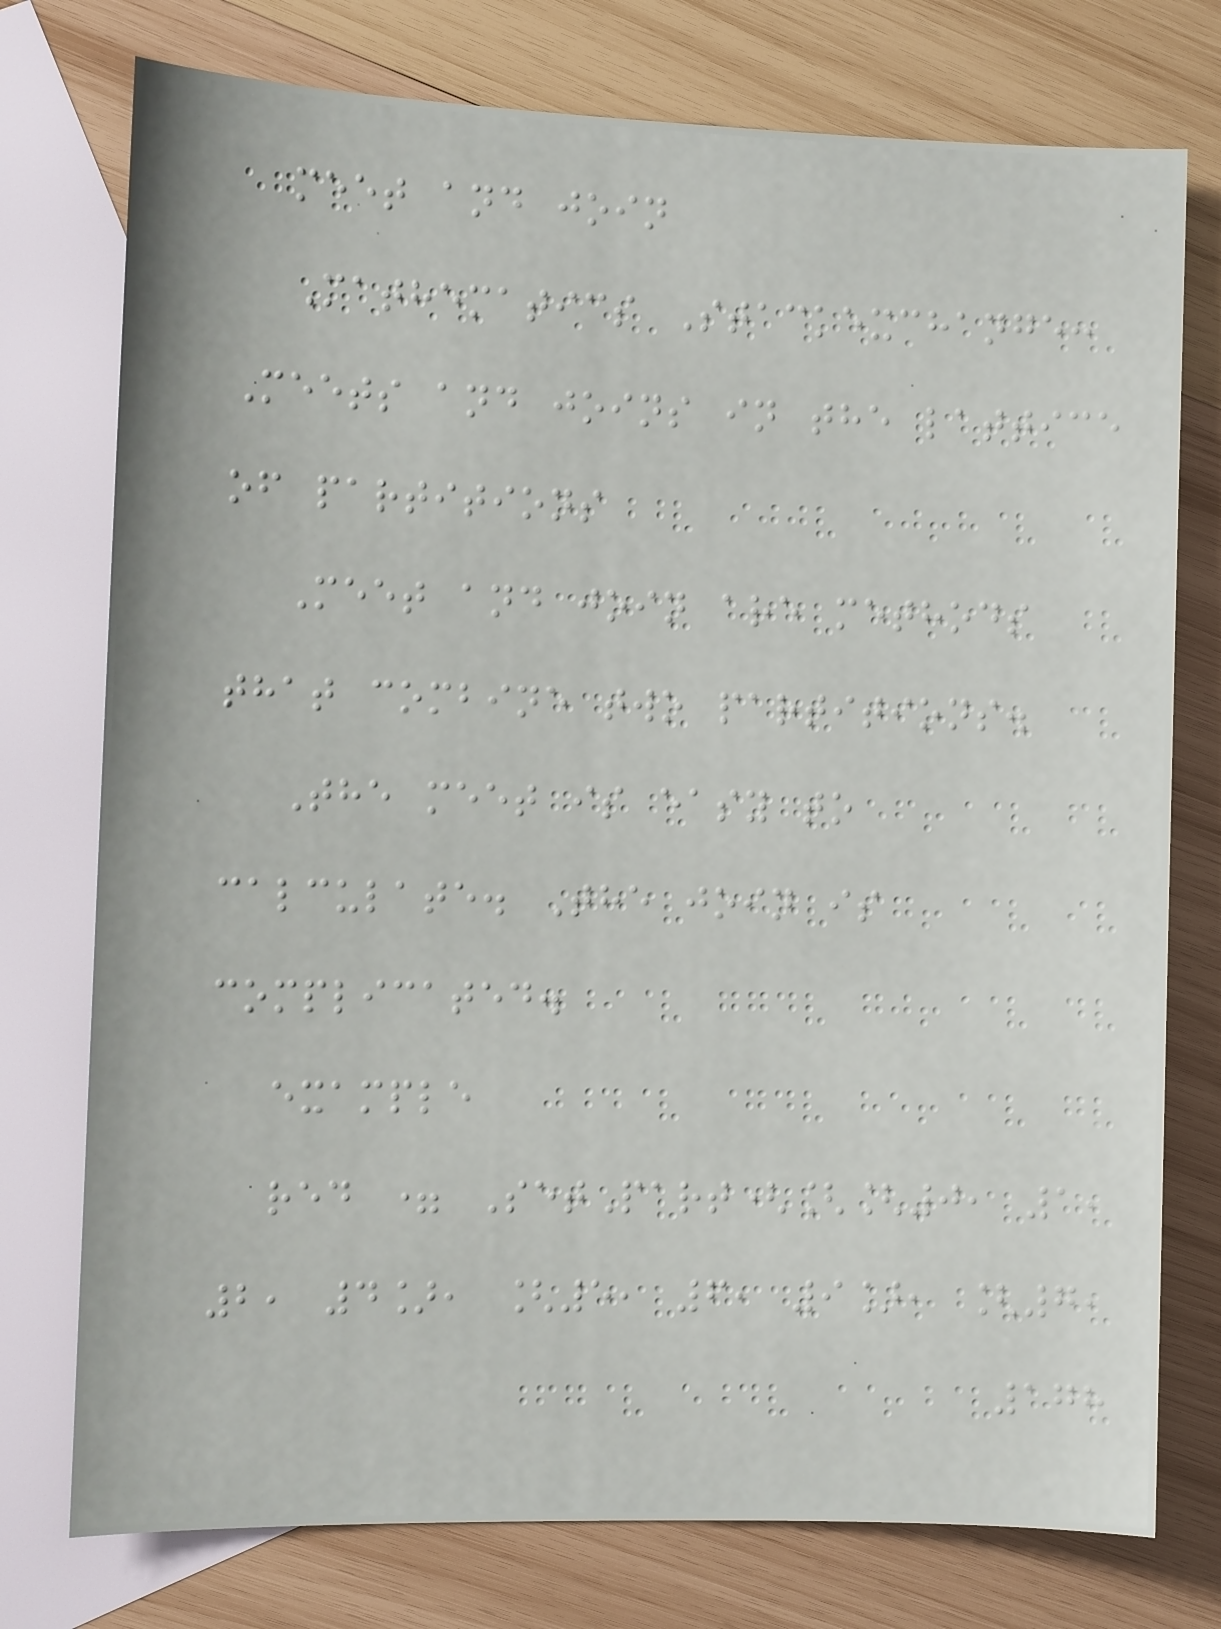meet and join
Mathematics Stackexchange:
Meets and joins in the lattice
of partitions
Meet and join are methods
that combine two partitions.
The meet is easy to
calculate. The join is
complicated.
example
red = SetPart([[0, 1,
2, 4], [5, 6, 9], [7,
178
